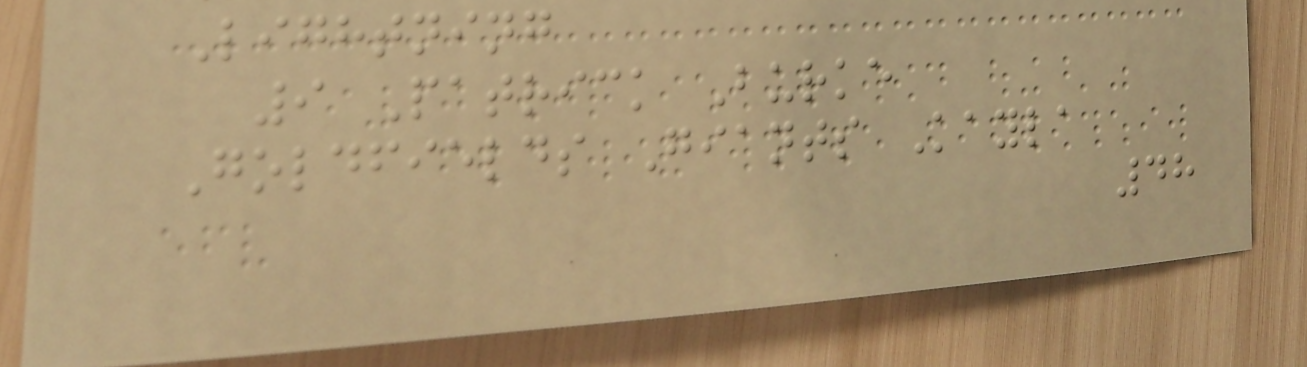Lightning
9 Patrick Burke
Goldfields Giants Kayla
48
